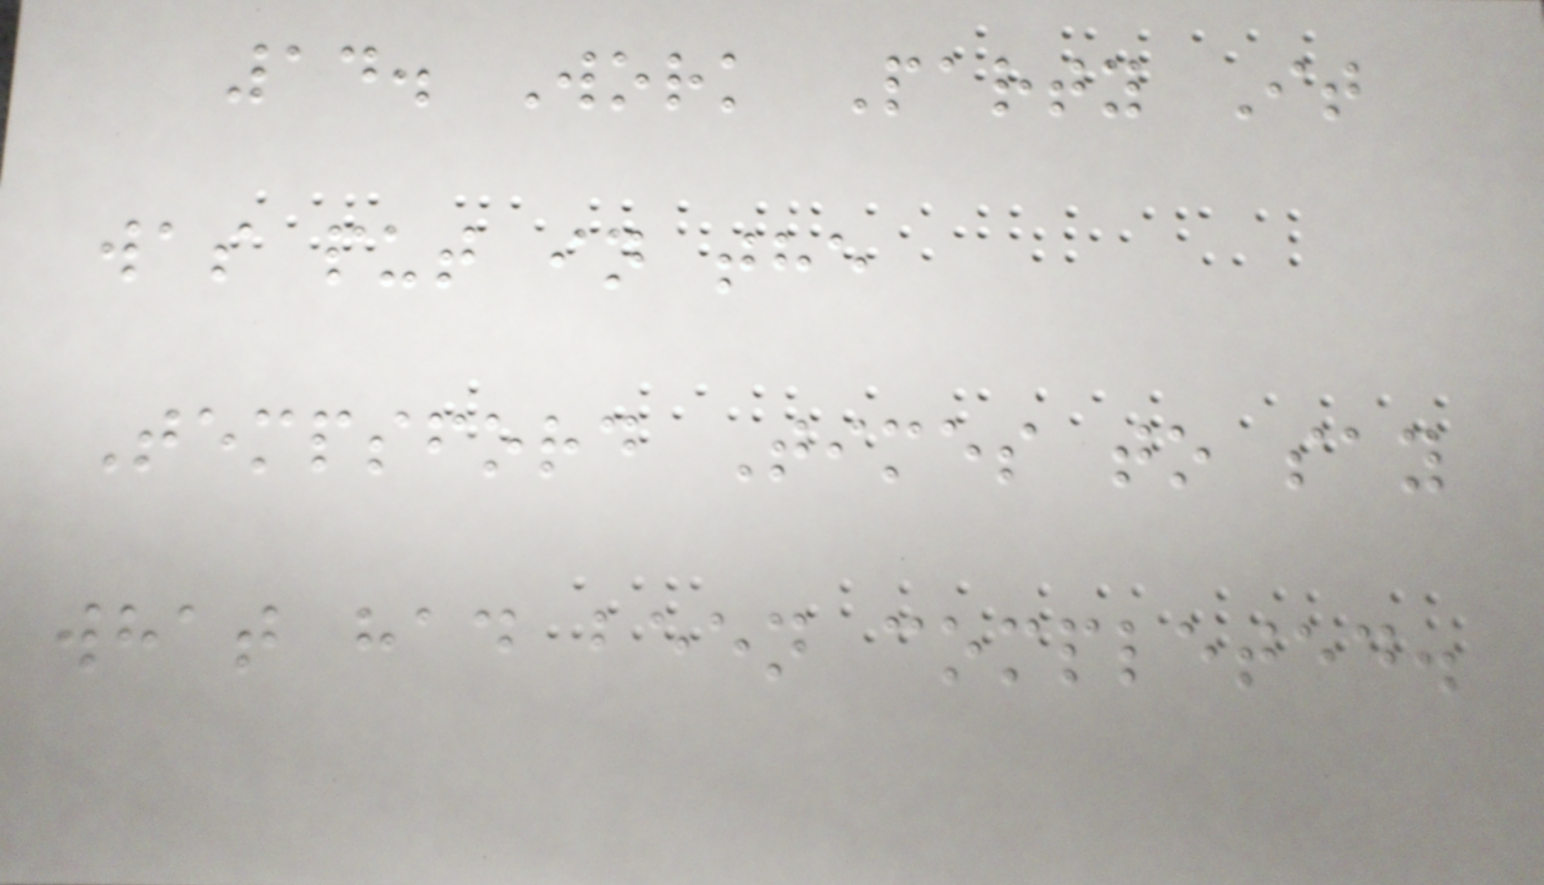14. Work Party It
was put in the
Tempsford Times to say
what had been completed.
